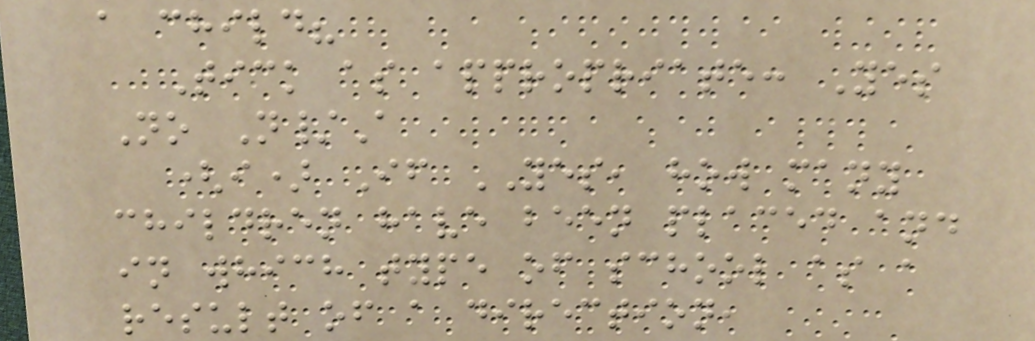a child?
Tick as appropriate: Yes
No N/A
(i) If YES, how many
children have been placed and
in which type of school as a
result of a direction,
